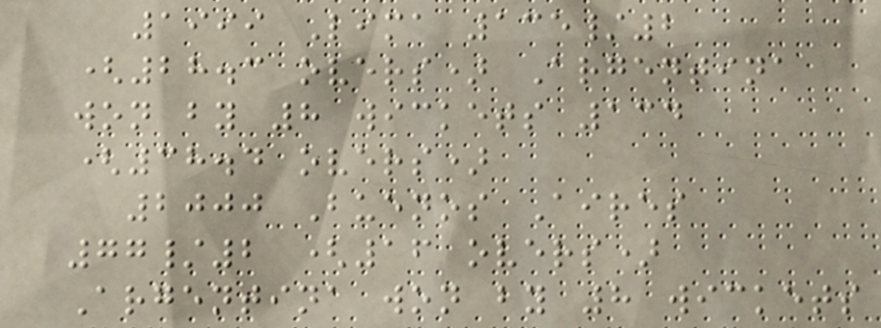1999 Lima 135/2
(28.3 overs) Argentina
won by 8 wickets 134
(38.4 overs)
2000 Buenos Aires
77/2 (16 overs)
Argentina won by 8 wickets
